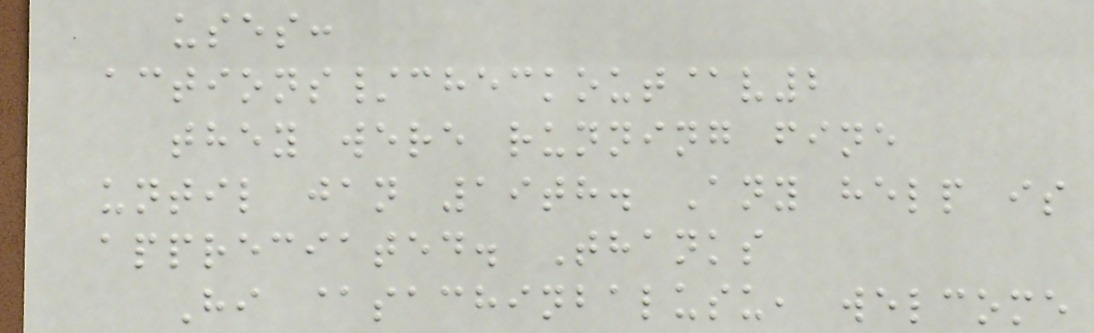uses:
actions/checkout@v2
they were running fine
until jan 19th. Any help is
appreciated. Thanks
Hi @sachinbalusu, welcome
